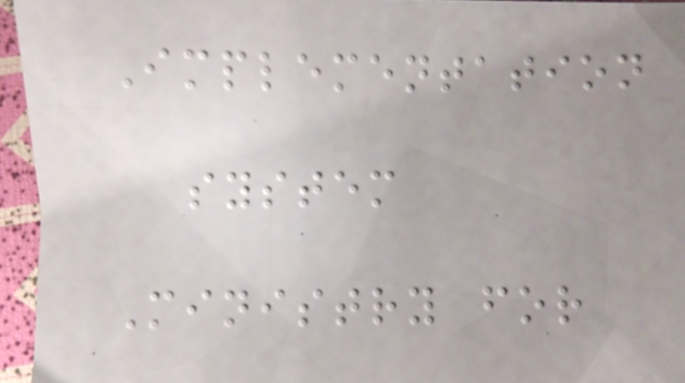Implementation
system
Ministry for
